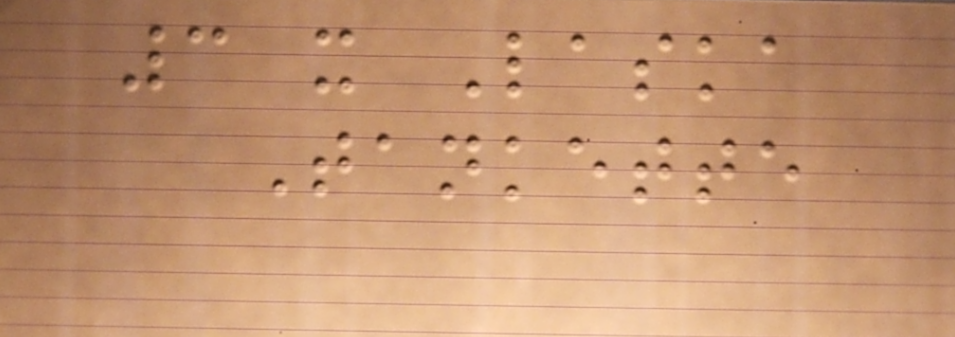3 x Laska
Tankette
